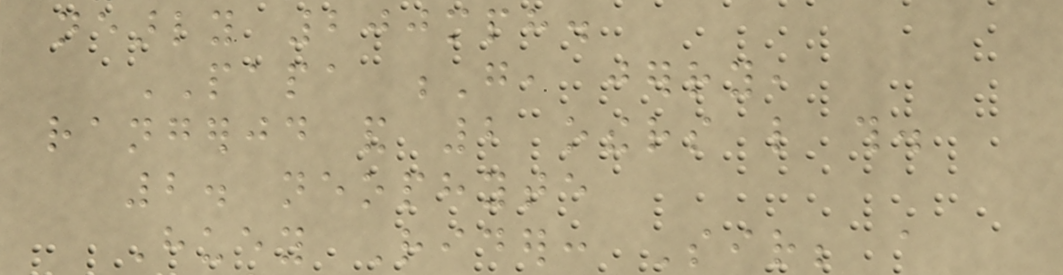nearly 200mph.
PAPA G, jerry,
rangerjd and 2 others like this.
2. neophyte
Huey Rider: Sir; a
